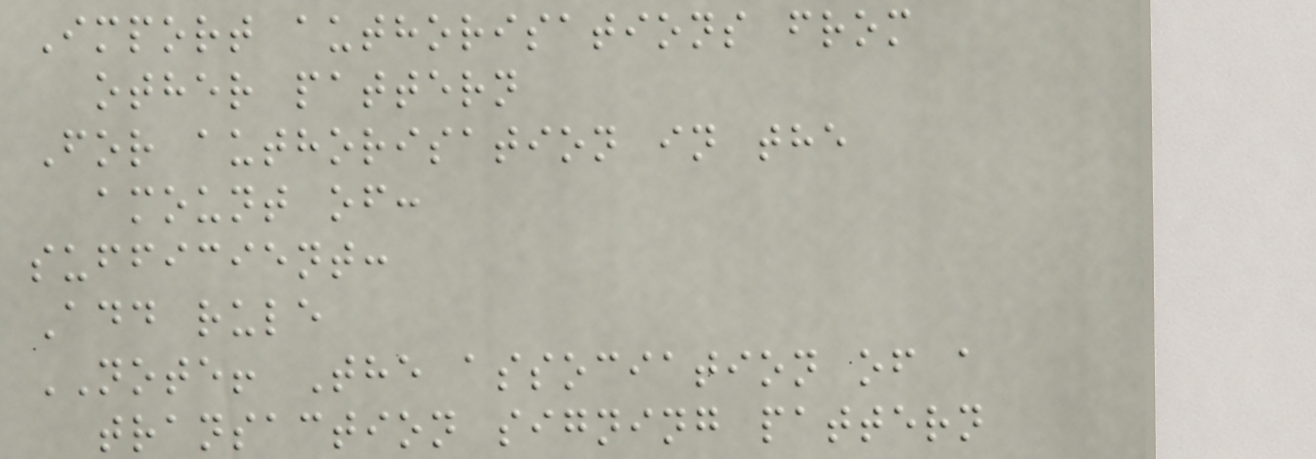Import authorisations from
other pattern
For authorisation in the
amount of:
sufficient:
Add rule
NOTE! The association of a
transaction signing pattern
